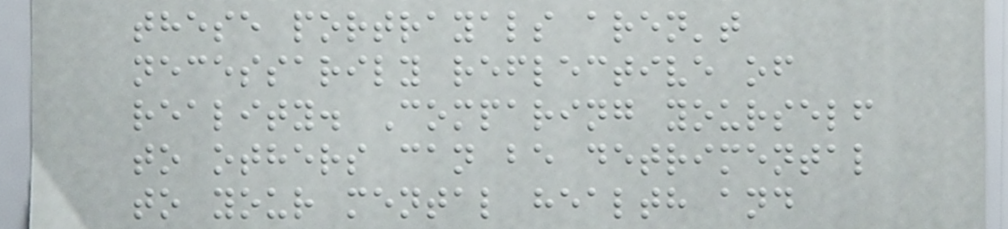these portrayals aren't
necessarily reflective of
reality. Comparing yourself
to others can be detrimental
to your mental health and
